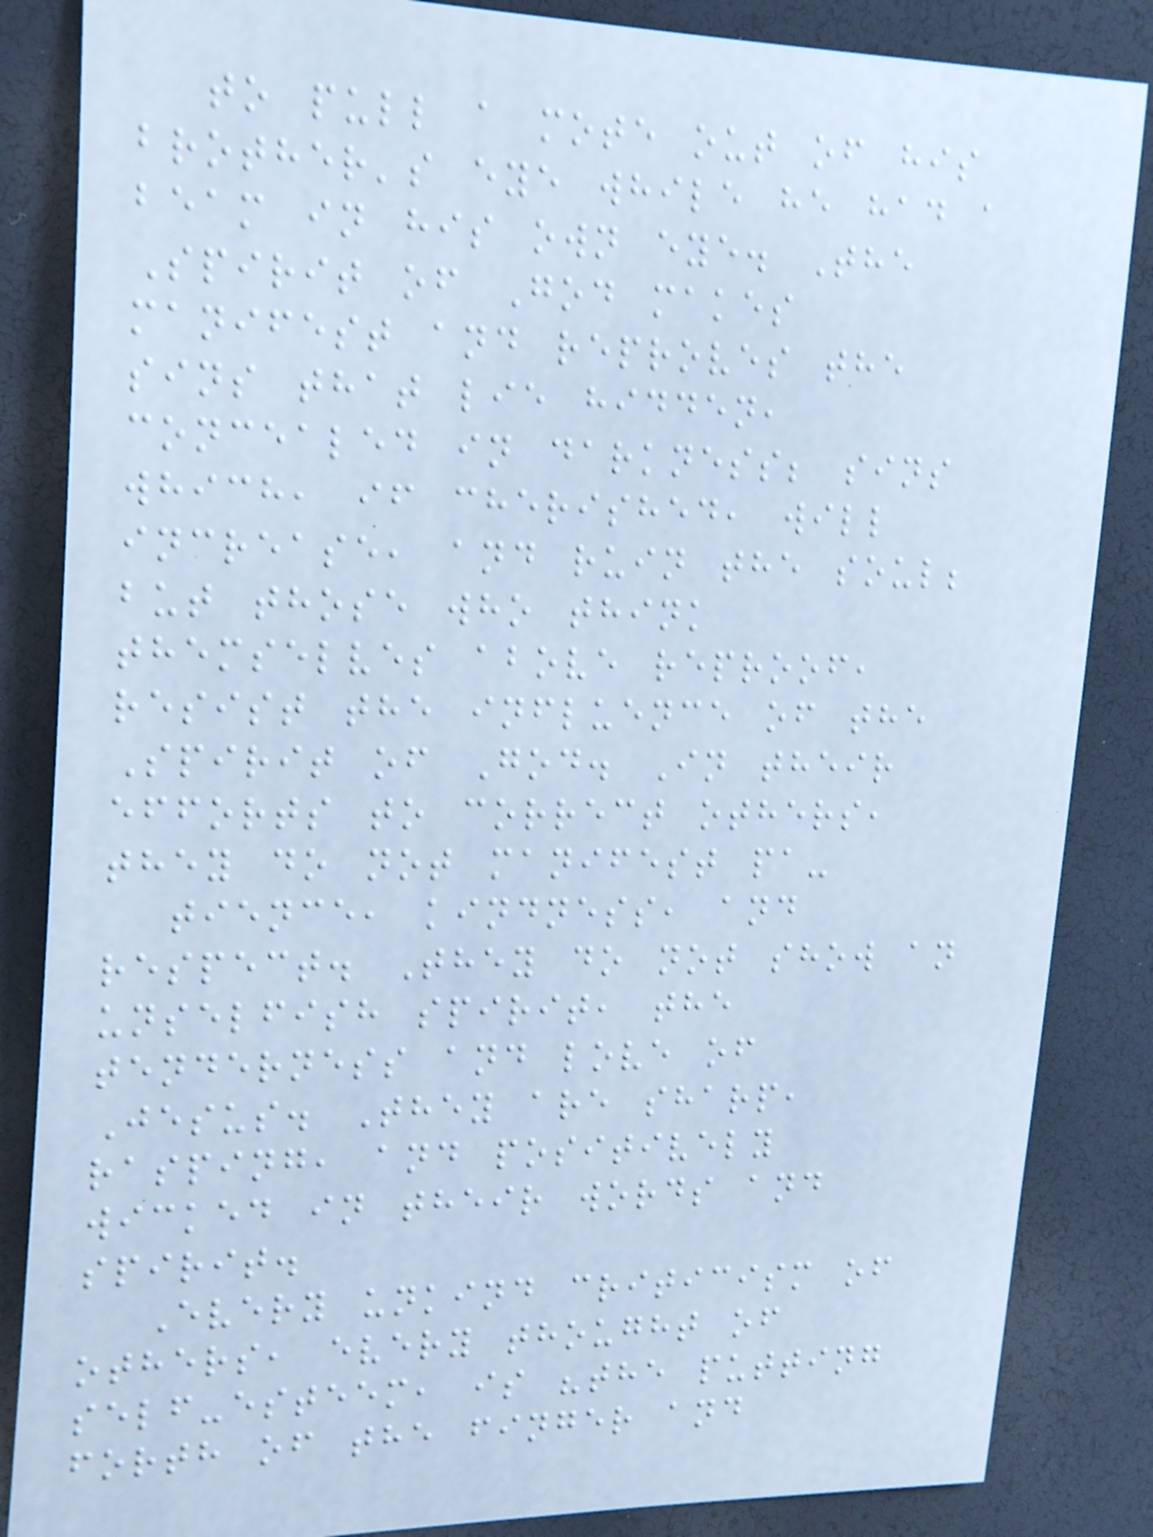to pull a mote out of his
brother's eye while he had a
beam in his own eye. The
Spirit of God makes
manifest and reproves the
sins that lie hidden,
concealed in darkness; sins
which, if cherished, will
increase, and ruin the soul;
but those who think
themselves above reproof,
resist the influence of the
Spirit of God. In their
efforts to correct others,
they do not manifest pa-
tience, kindness, and
respect. They do not show an
unselfish spirit, the
tenderness and love of
Jesus. They are sharp,
rasping, and positively
wicked in their words and
spirit.
Every unkind criticism of
others, every thought of
self-esteem, is "the putting
forth of the finger and
